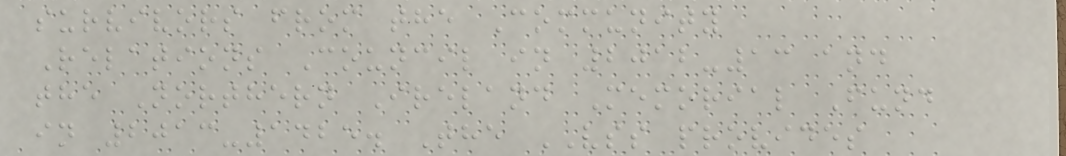survivors from the Community
Relations Council in 2012-13 and
the Northern Ireland Memorial Fund
in 2013-1425. The VSS provides
